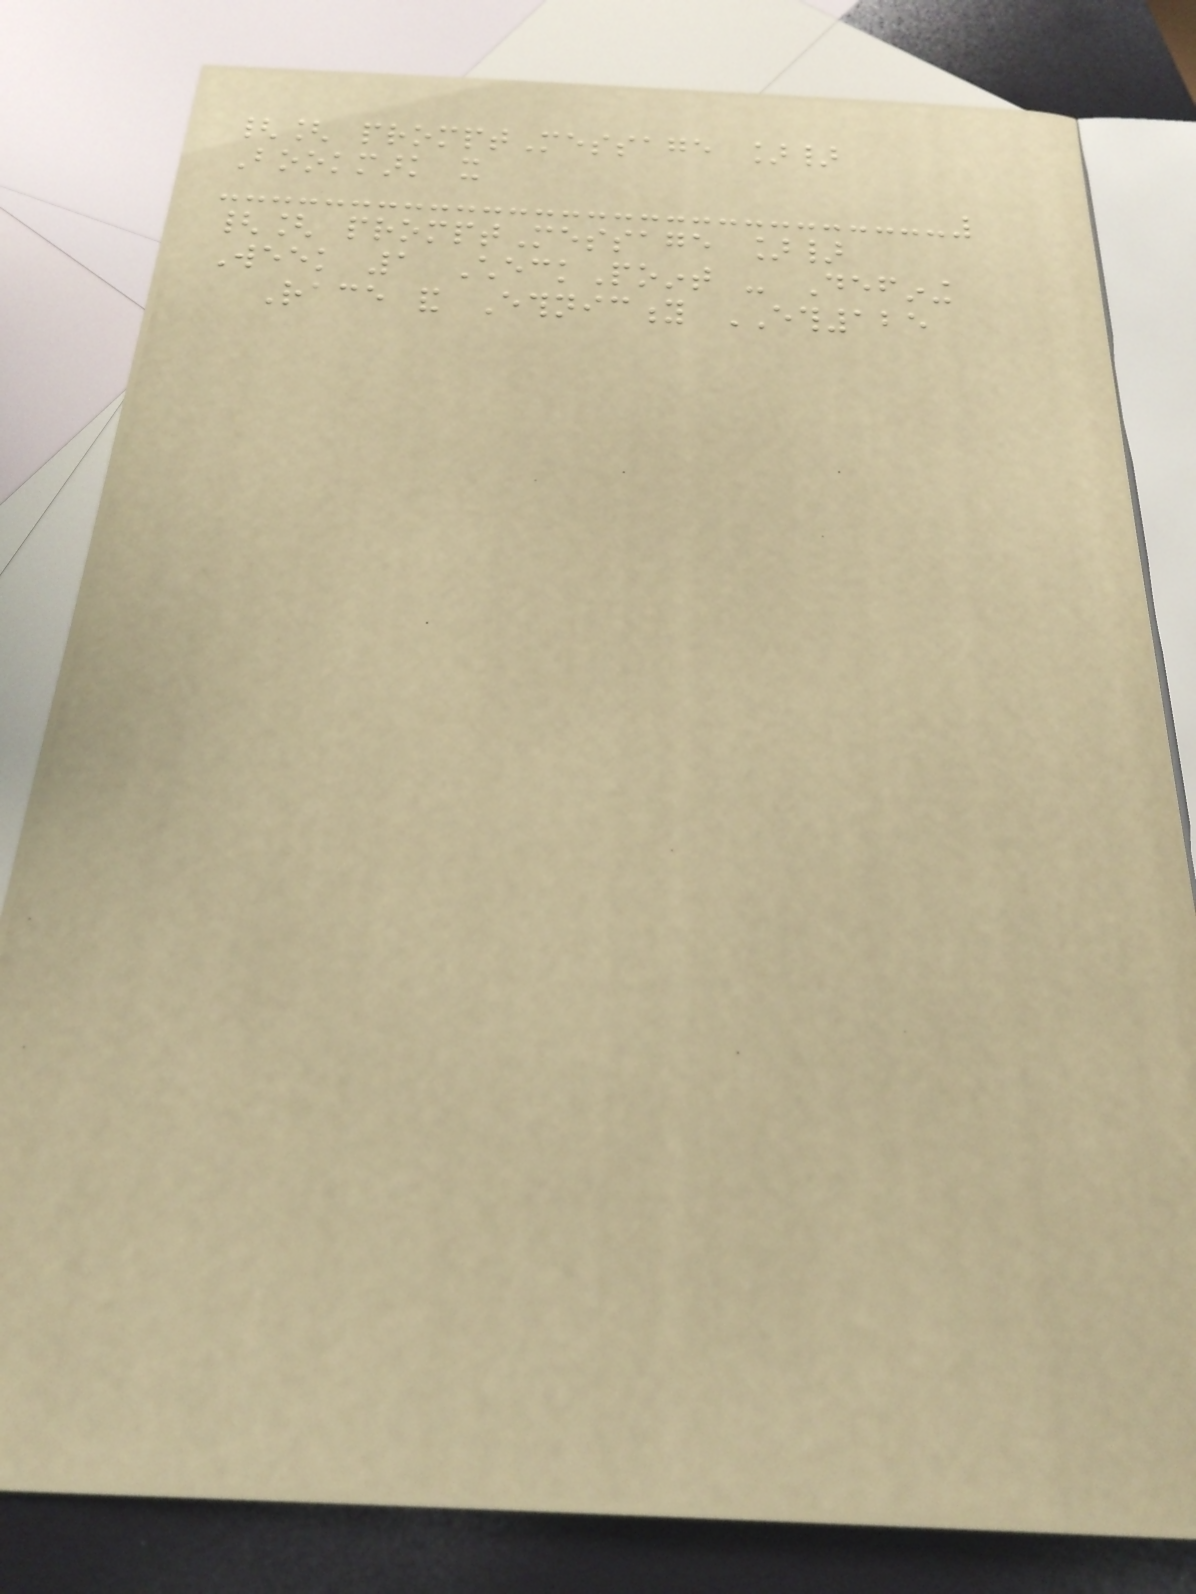{[ promptMessage ]}
Bookmark it
{[ promptMessage ]}
Week 1 CheckPoint - Defining
Race and Ethnicity ETH125
